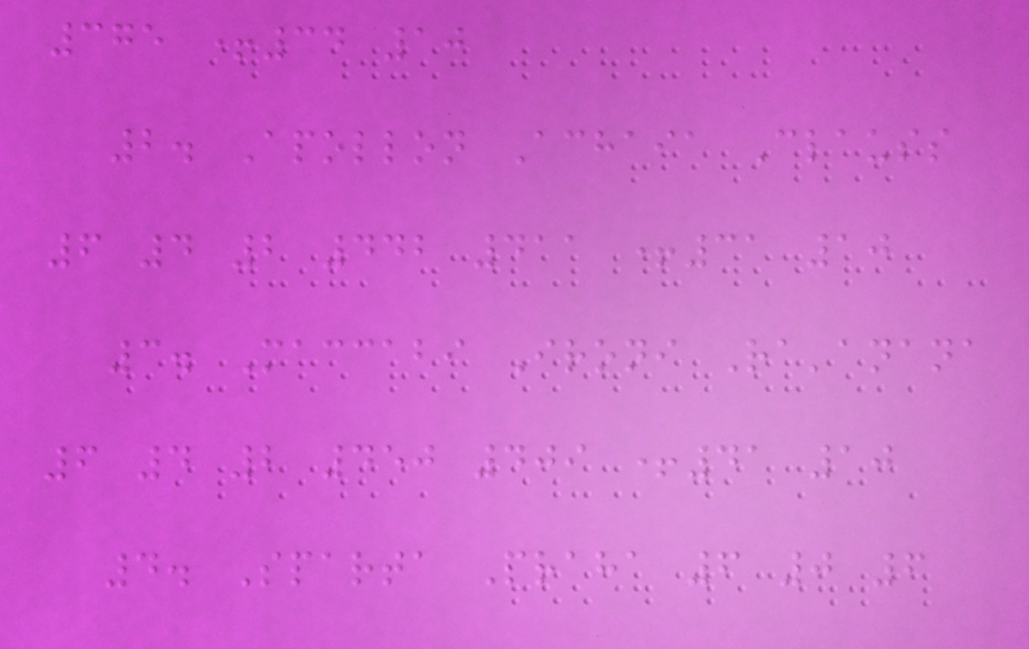375 +34 10
2. Apollon Achaia Clauss
6 4 2 442 411 +31 10
3. Maccabi Ironi Ra'anana
6 4 2 450 409 +41 10
4. Sparta Praha 6 0 6
